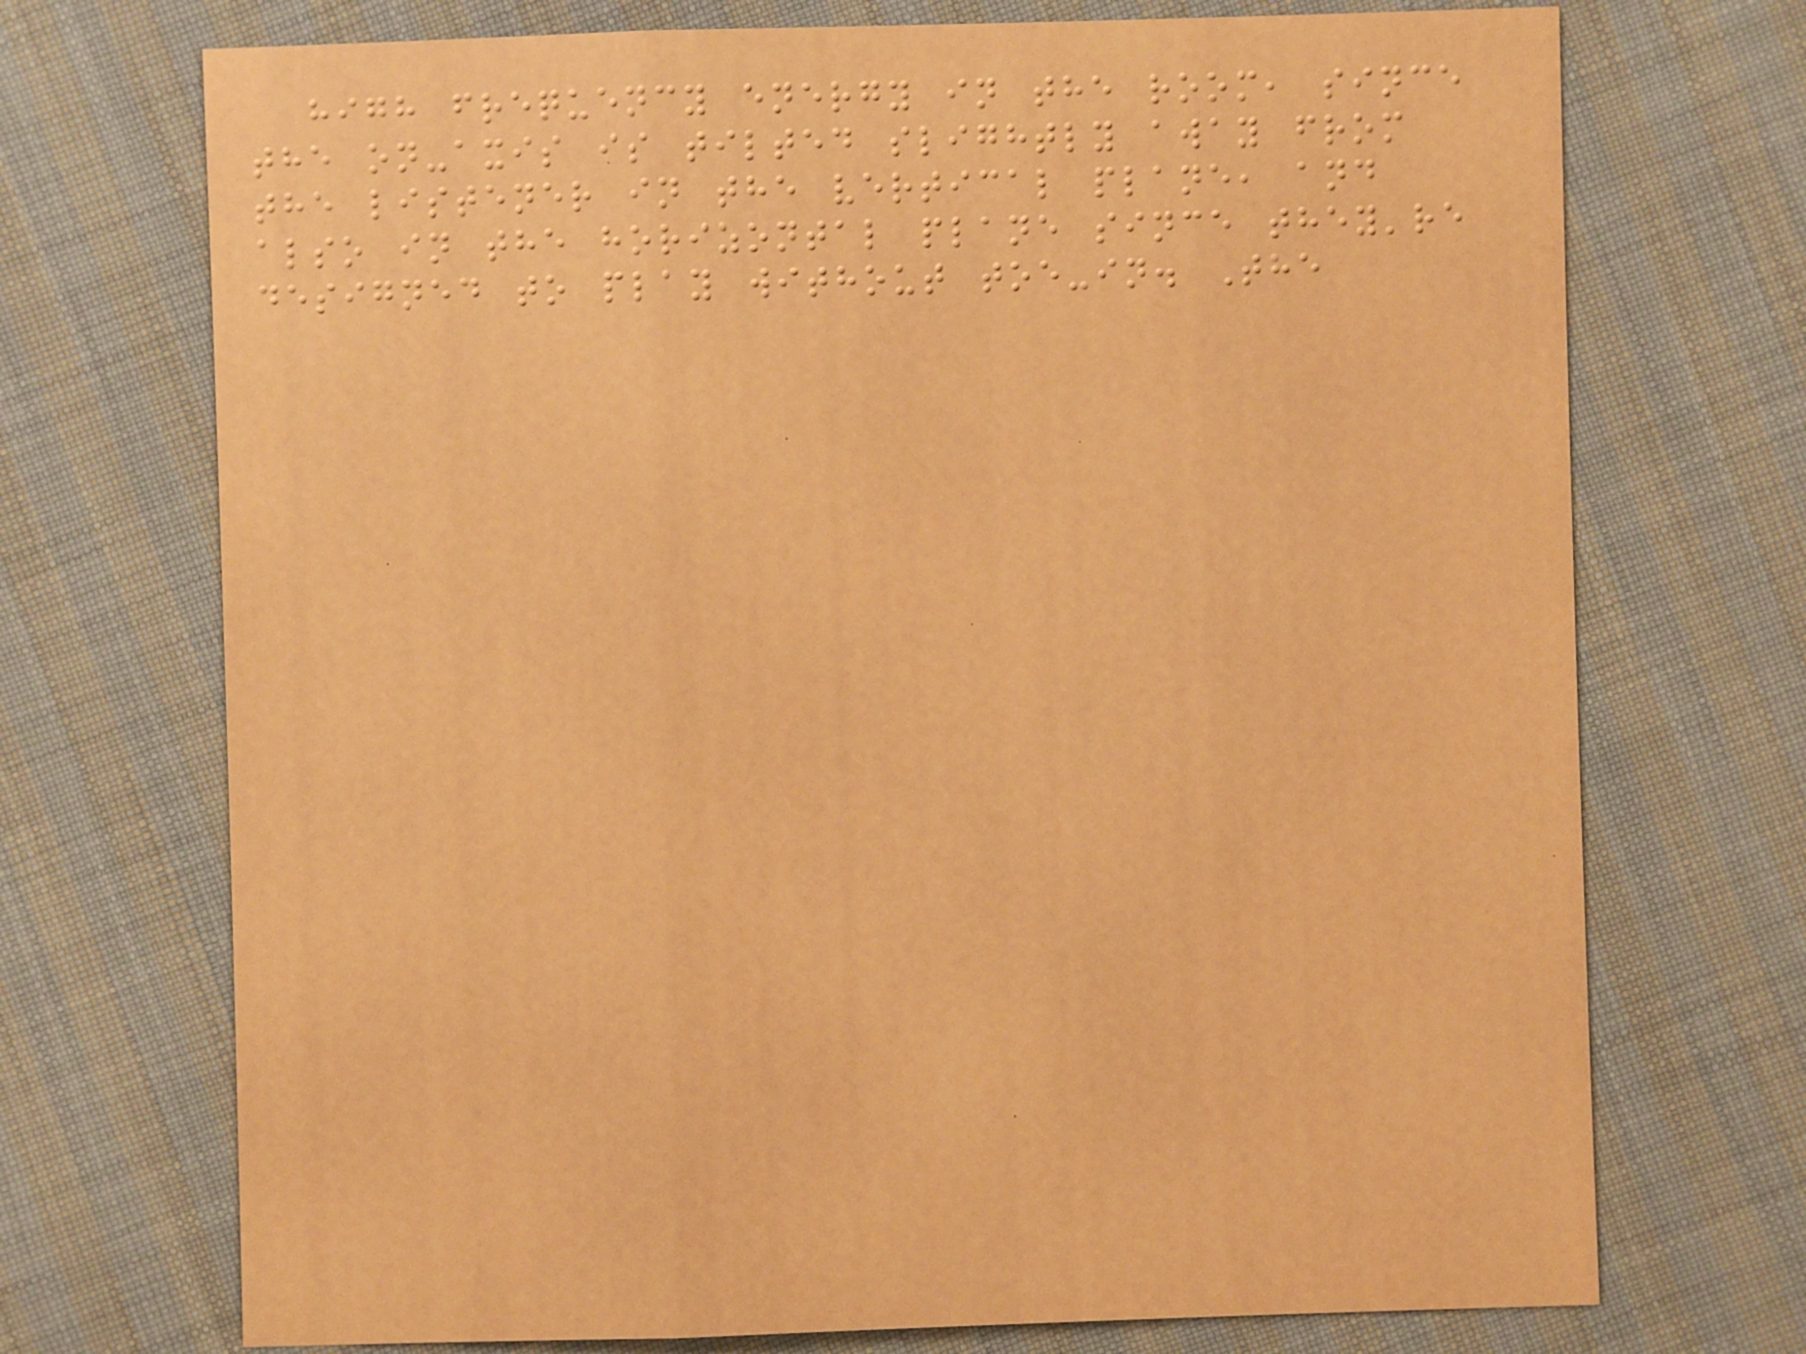high frequency energy in the room, since
the on-axis is tilted slightly away from
the listener in the vertical plane, and
also in the horizontal plane since they're
designed to play without toe-in. The
